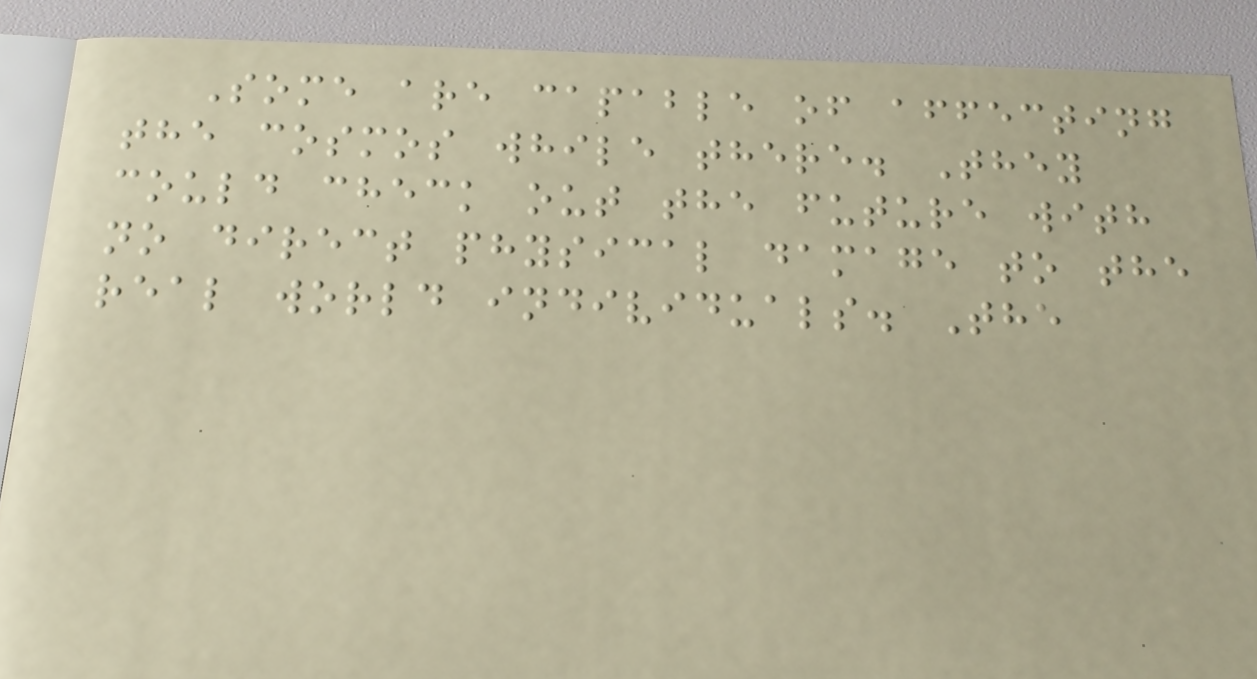Some are capable of affecting
the cosmos while there. They
could check out the future with
no direct physical damage to the
real world individuals. The
